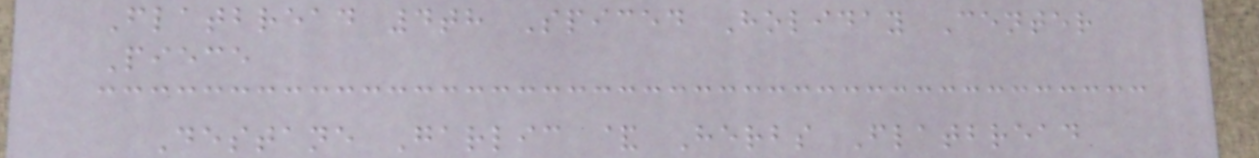Flatbread 4th Spiced Holiday Center
Piece
Destane Garlic & Herbs Flatbread
